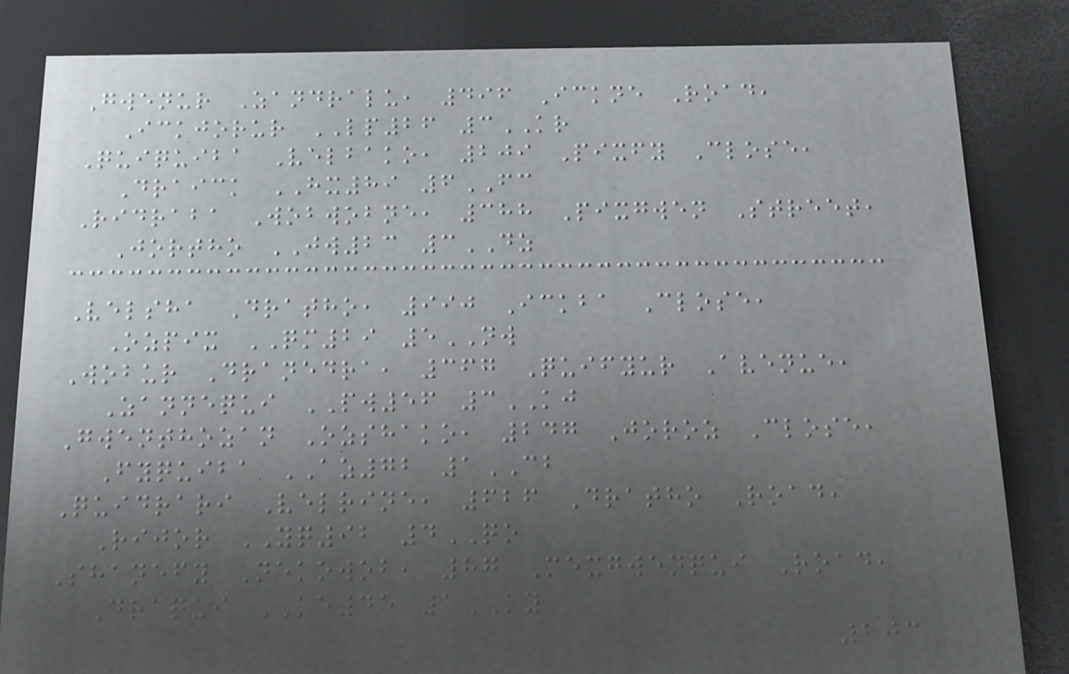Gwenur Zandralu, 496 Ickne Road,
Ickjorur LP26 3KR
Quiquiba Velbako, 209 Pixfy Close,
Draick HX89 6FC
Ridraba Wobwobne, 388 Pixgwen Street,
Jortho JW23 3DZ
Velsha Dratho, 990 Ickba Close,
Ozpix QM29 5NW
Wobur Dranedra, 367 Quifyur Avenue,
Zannequi PW56 3KJ
Gwenthozan Ozshako, 247 Joroz Close,
Fyquiba AZ72 1CB
Quidrari Velrine, 626 Dratho Road,
Rijor YQ92 4QO
Shanefy Nekowob, 87 Mexgwenqui Road,
Draqui KE45 1KY
203
